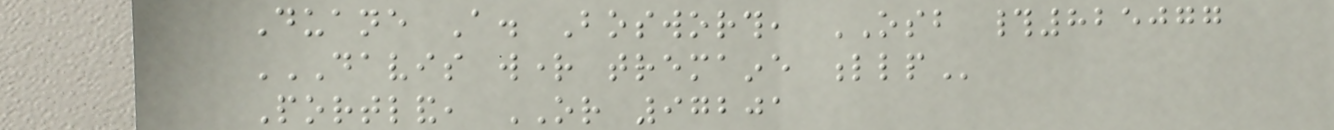Duane A. Bosworth, OSB #825077
DAVIS WRIGHT TREMAINE LLP
Portland, OR 97201
